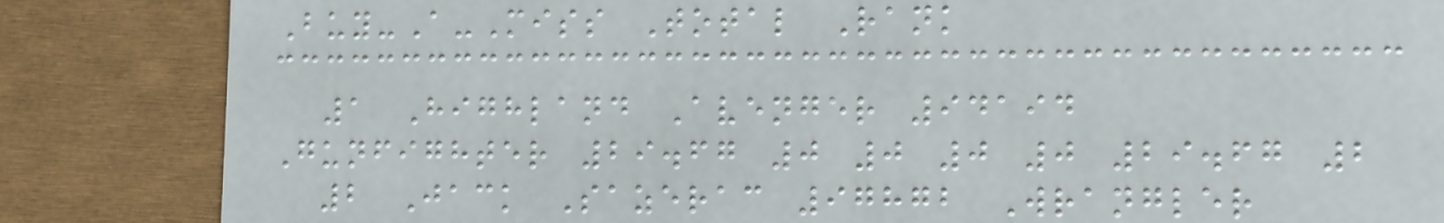Buy-A-Miss Total Rank
1 Highland Avenger 94194
Gunfighter 29.67 0 0 0 0 29.67 2
2 Jack Sazerac 97872 Wrangler
